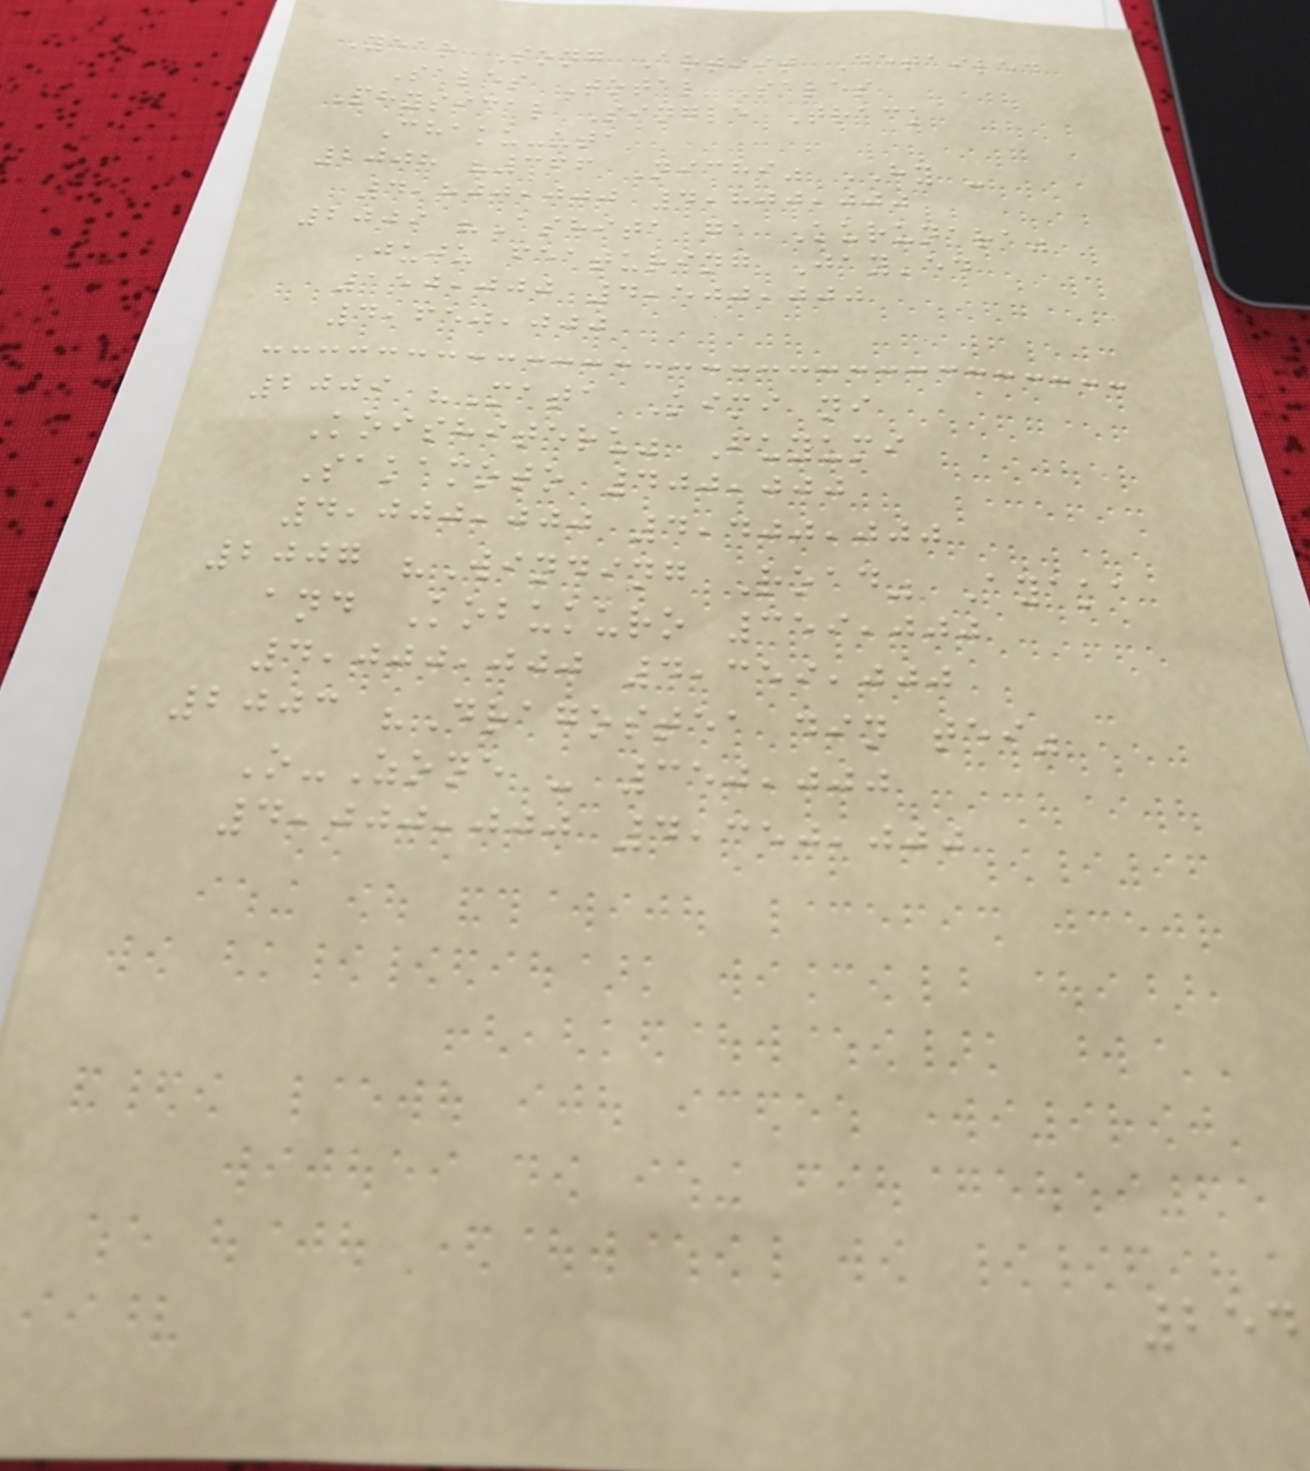Year Song Artist Detailed
Sales Total Sales
Physical Single Track
Chaku-uta
2008 "366 Nichi" HY -
4,800,000 4,800,000
2009 "Ashita ga Kurunara"
Juju featuring Jay'ed
150,000 4,500,000
4,650,000
2009 "Mata Kimi ni
Koishiteru" Fuyumi
Sakamoto 400,000
4,000,000 4,400,000
2007 "Winding Road" Ayaka
and Kobukuro 359,000
4,000,000 4,359,000
2003 "Dragostea din tei"
O-Zone - 350,000
4,000,000 4,350,000
254
